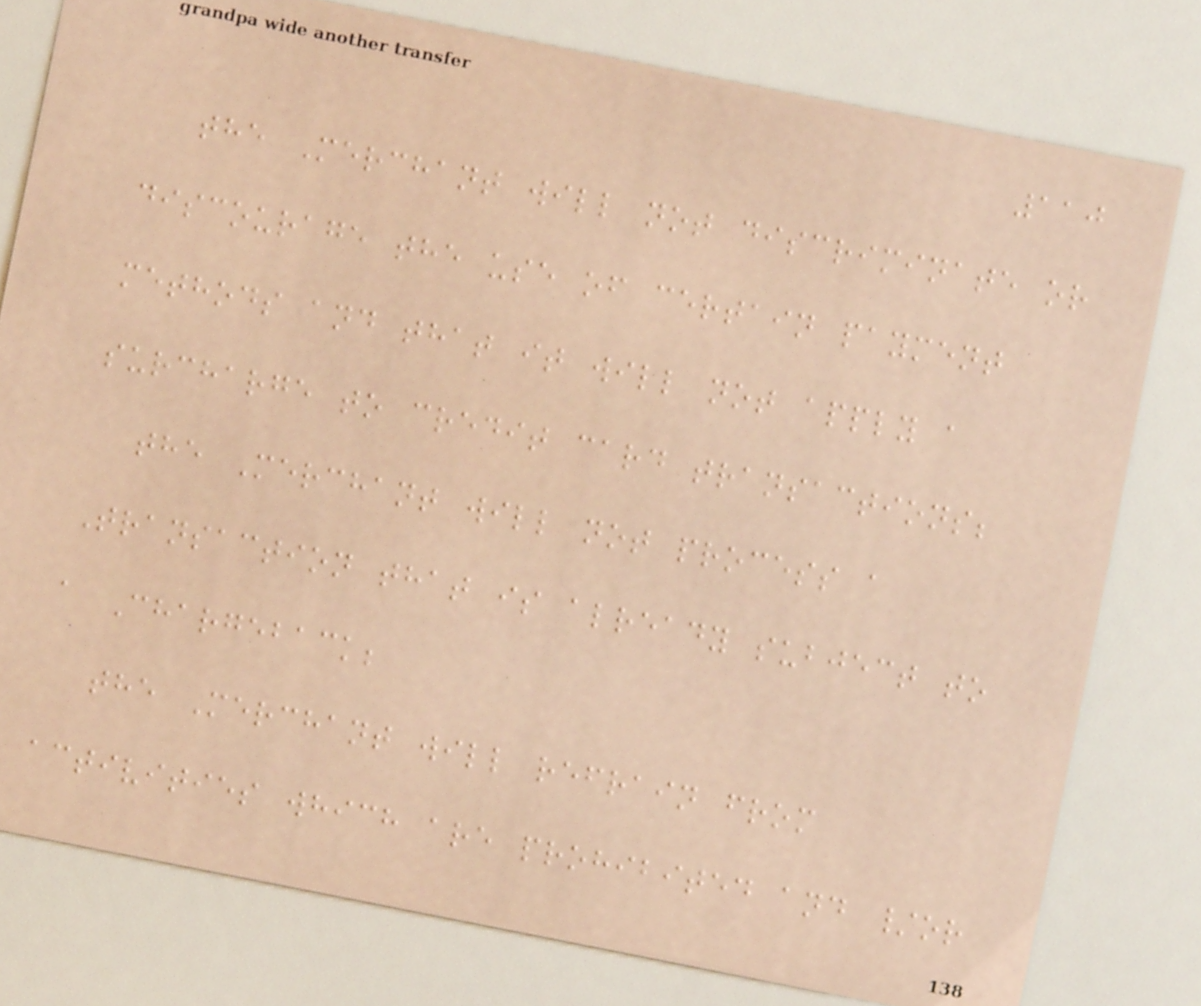110
the Merchant will not discriminate or
discourage the use of certain payment
methods and that it will not apply a
surcharge to credit card transactions;
the Merchant will not process a
Transaction that is already subject to
a Chargeback;
the Merchant will refrain from
activities which are prohibited and /or
